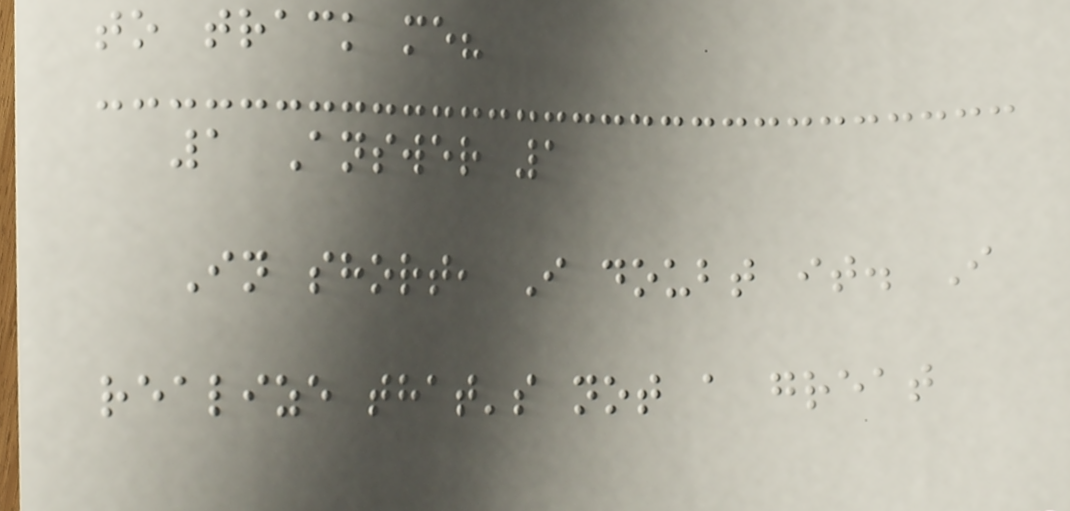to track me?
1 Answer 1
In short, I doubt it. I
realize that's not a great
